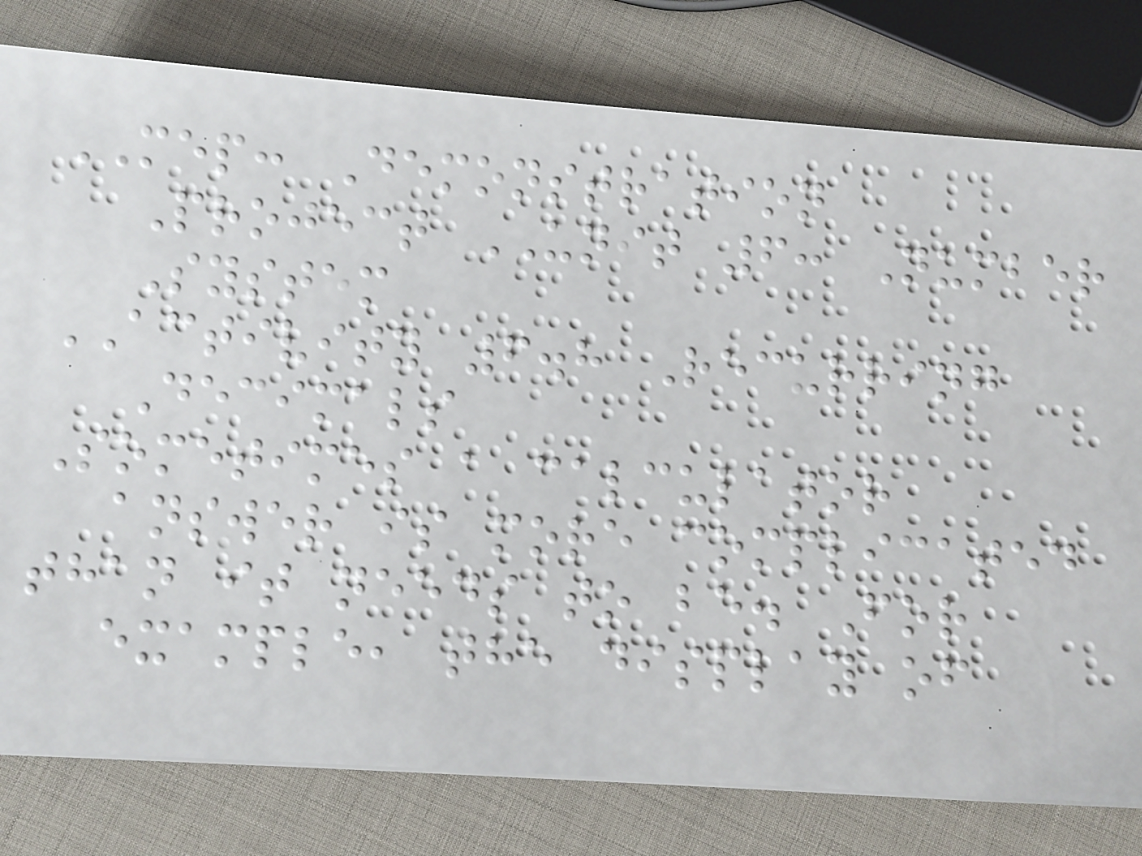MEP: Demonstration
Project UNIT 6: Number
System
ACTIVITY 6.8 Recurring
Decimals
Sometimes a calculator
answer is more complicated
than it needs to be. For
example, the display of
